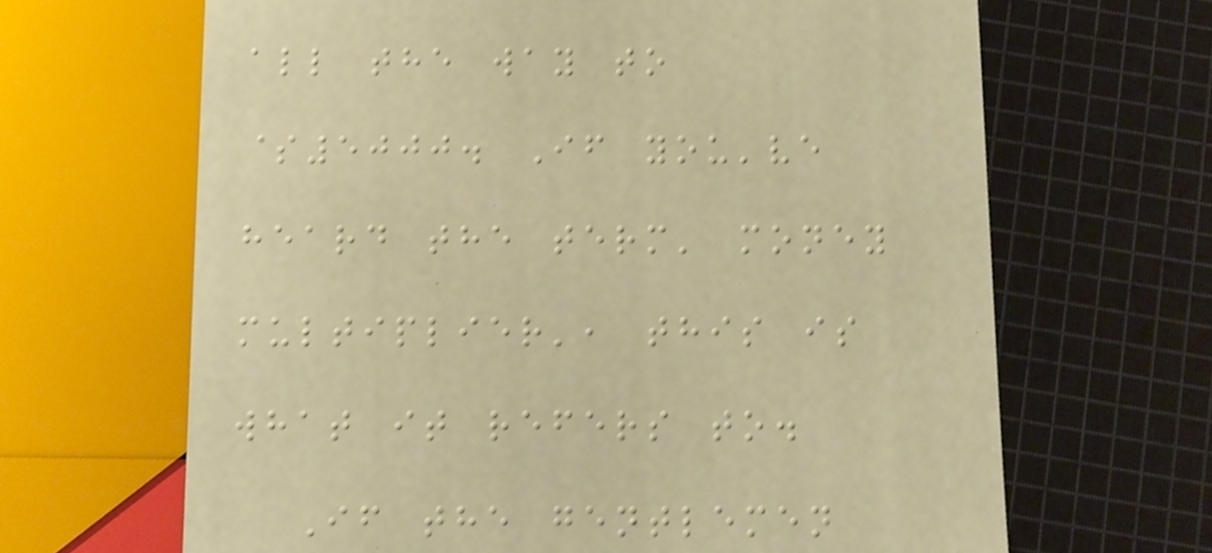all the way to
$5000. If you've
heard the term' money
multiplier', this is
what it refers to.
If the gentlemen
